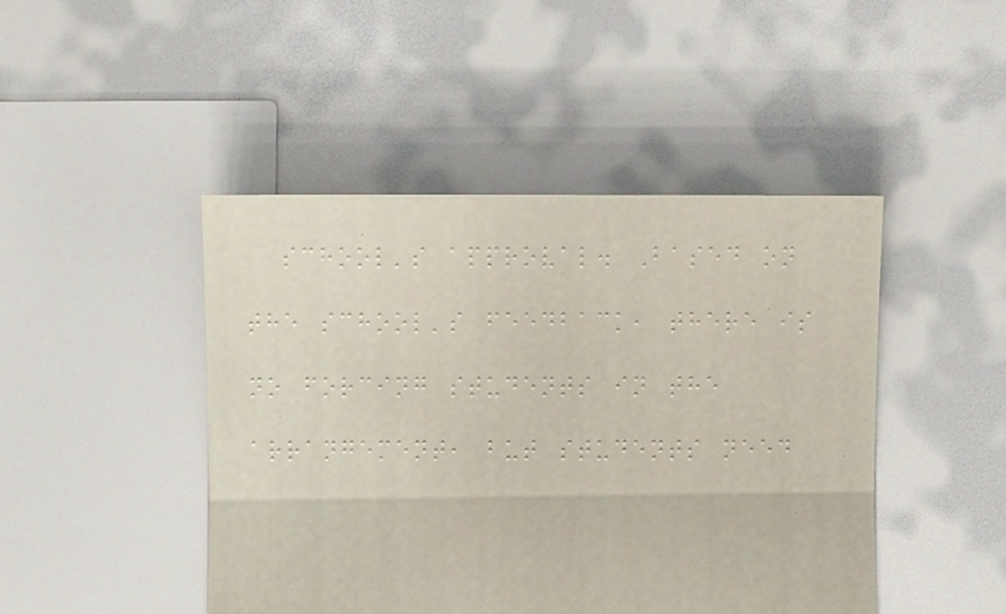school's approval. Based on
the school's feedback, there is
no forcing students in the
arrangement, but students need
